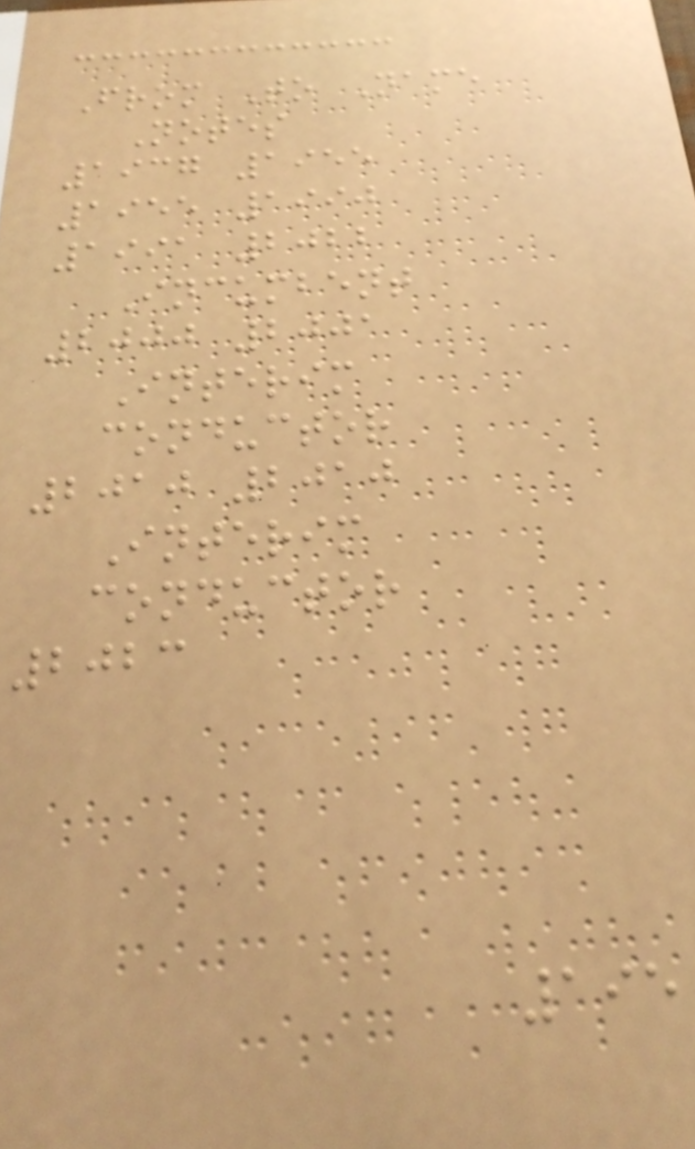From To Name
Notes
1937 1955
1955 1990
1991 2022
Incumbent
2000 2001
Interim
conductor
2010 2010
Interim
conductor
2023
195
